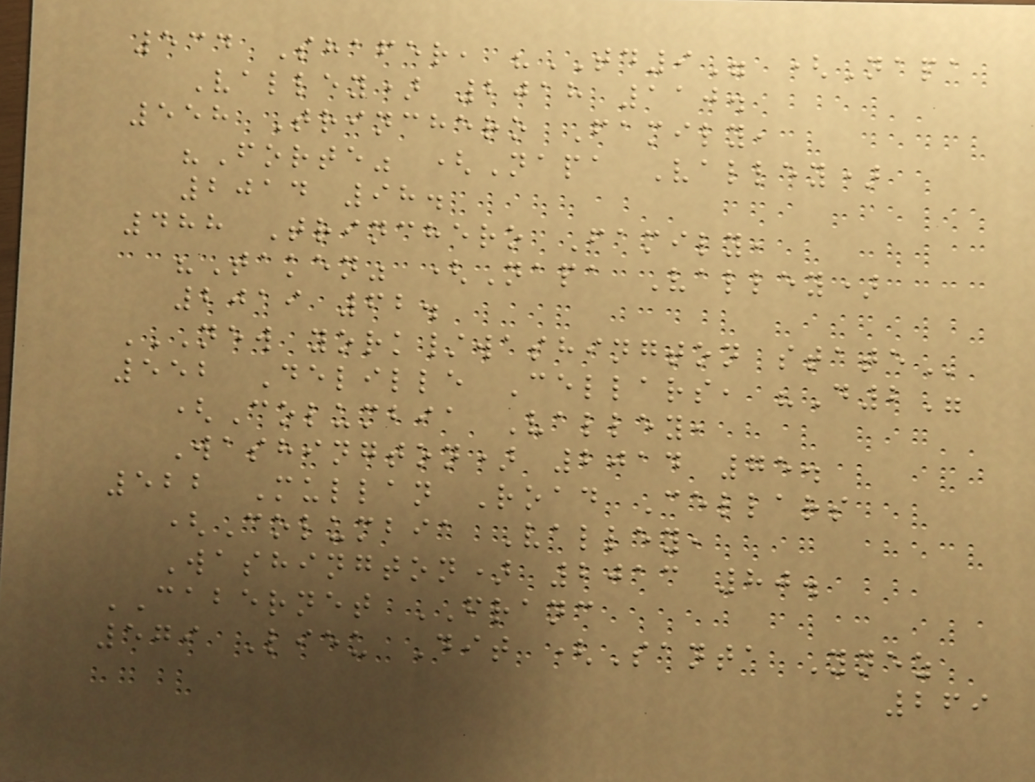534 Shafer, "TD9" (Napa
Valley) 2018 110.
558 Trinchero Family,
"Forte" (Napa Valley)
2014 98.
488 Trinchero Family,
"Taken" (Napa Valley)
2019 62.
NEW YORK/WASHINGTON STATE
552 Delille Cellars, "D2"
(Columbia Valley,
Washington) 2014 75.
522 Mullan Road Cellars
(Columbia Valley,
Washington) 2013 80.
CABERNET FRANC
579 Lieu Dit (Santa Ynez
269
